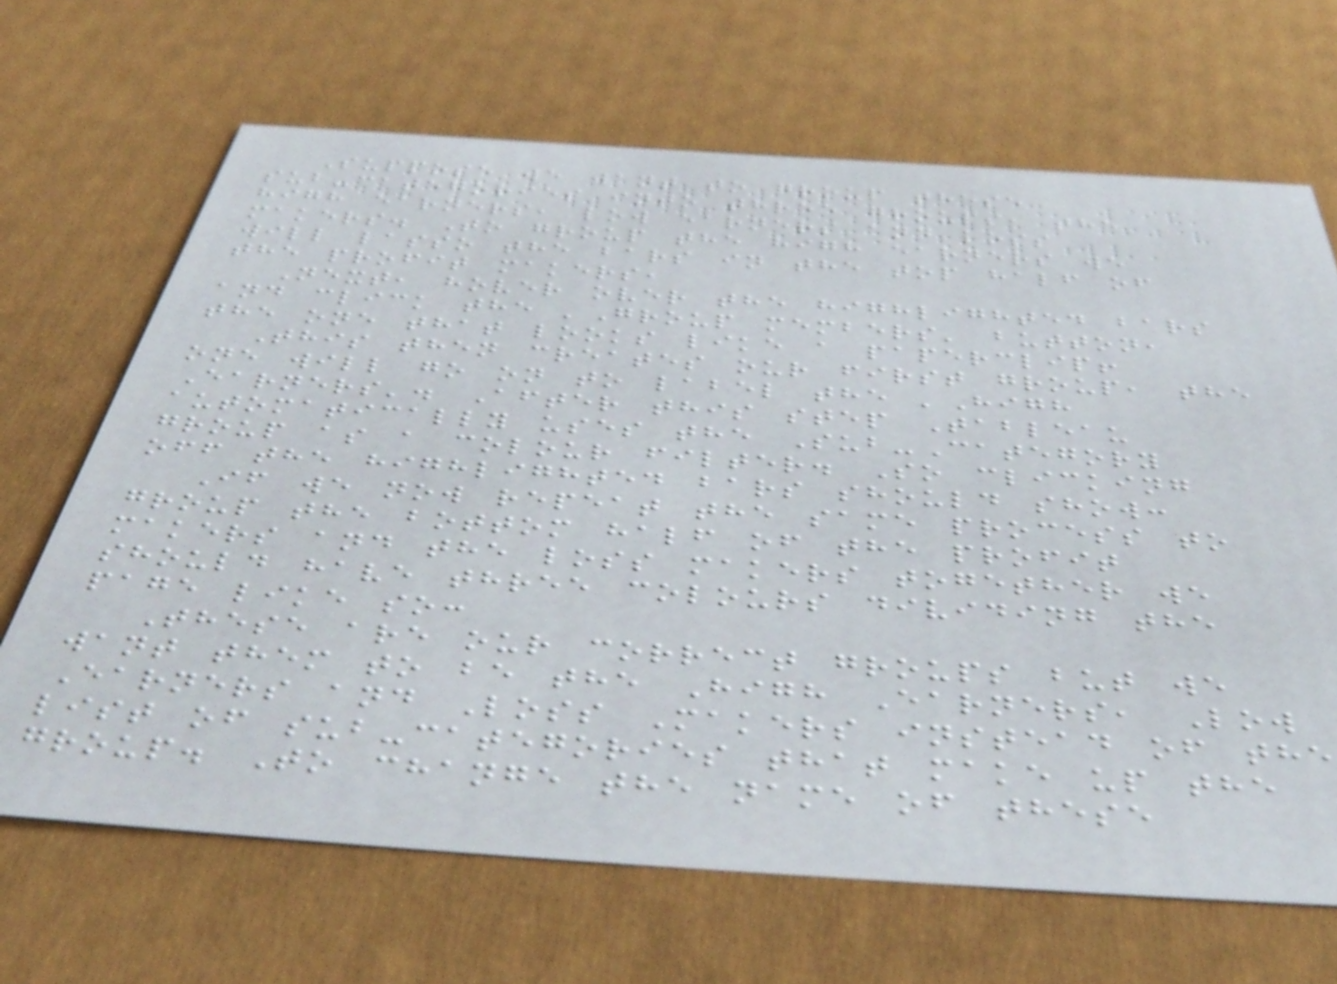Suppose we want to group these
sub-categories into three groups, the
high earners, low earners and loss
makers. To group the high earners we
will lasso the bars in the top half of
the profit makers,
Next, hover over the highlighted bars
and click the 'Group members' button,
the one that looks like a paperclip!
This then creates our first group, the
one will go on to label the 'High
Earners'. After this step Tableau
automatically uses the Sub-Category
group as a colour filter. So clicking
off the highlighted bars should show:
If we now repeat the same process to
group the bottom half of the profit
makers and the loss makers together we
should have three colours dividing the
page like so:
These are our correct groups but we
want them to be the High Earners, Low
Earners and Loss Makers instead of the
list of sub-categories that make up the
group. To change the name of these
